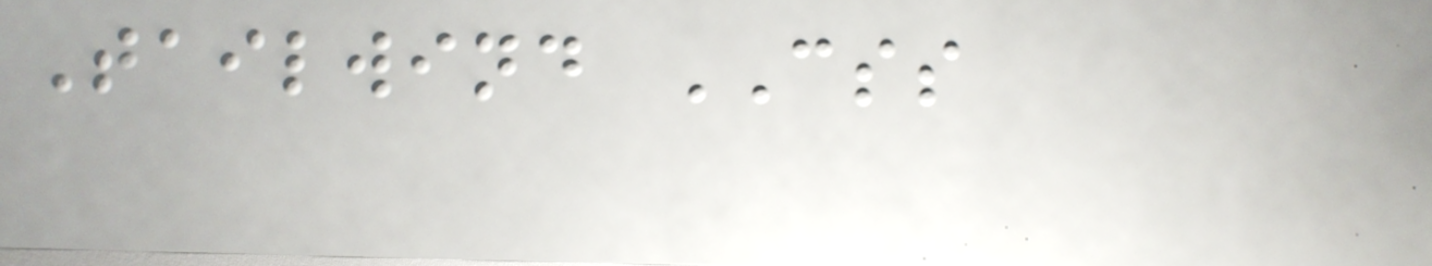Tailwind CSS
